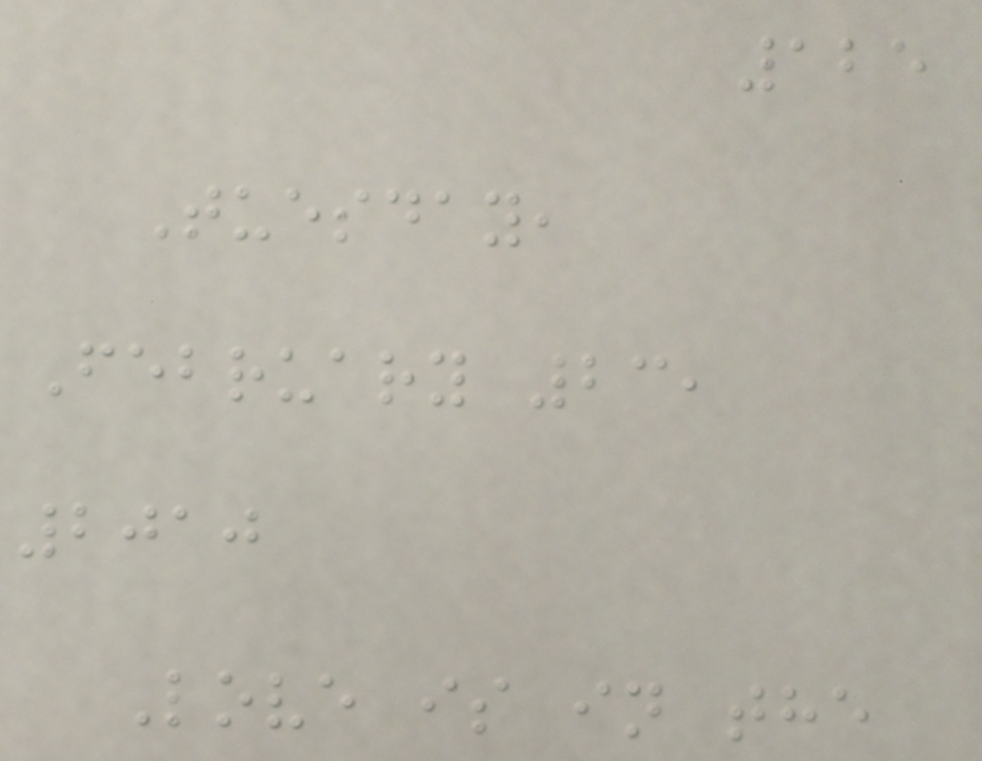125
Tuesday,
February 23,
2010
Love is in the
